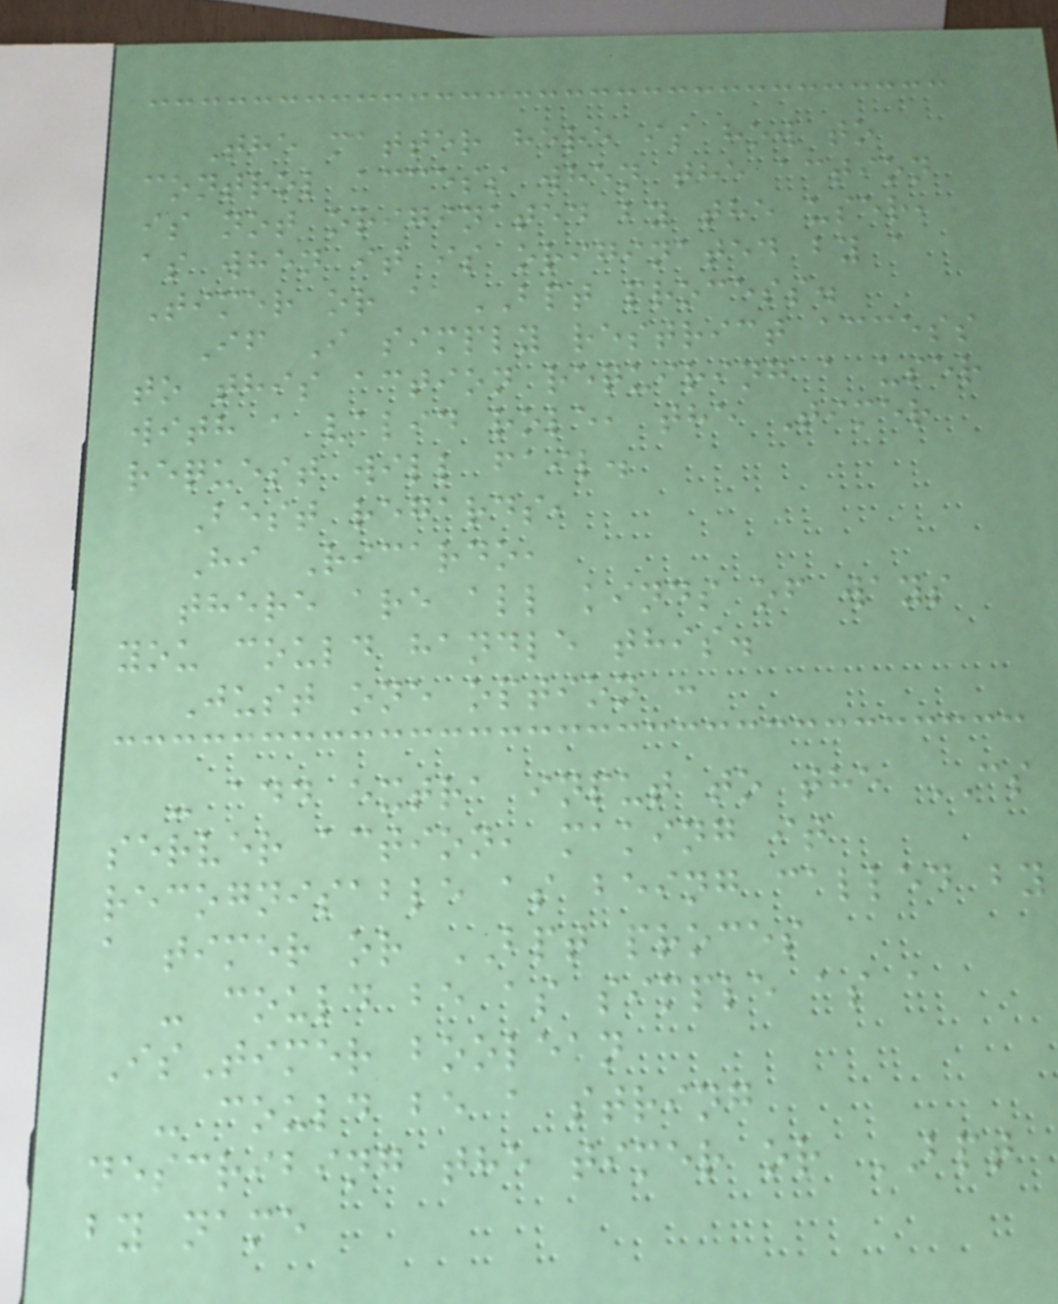The matter here is how to
control access when the action
is not originated by the user,
as when it is originated by a
Timer or a BPT process.
If I simply restrict access
to this action requiring a user
with a valid role, the Timer
request will fail.
Best regards,
Hi Ricardo,
there are all kinds of ways
you could handle this.
Just one option :
- add extra input to the CS
server action, making it
recognisable as being called by
a timer or BPT proces
- could be as simple as a
IsTimer boolean
- could be a string
describing the timer or BPT
by name
